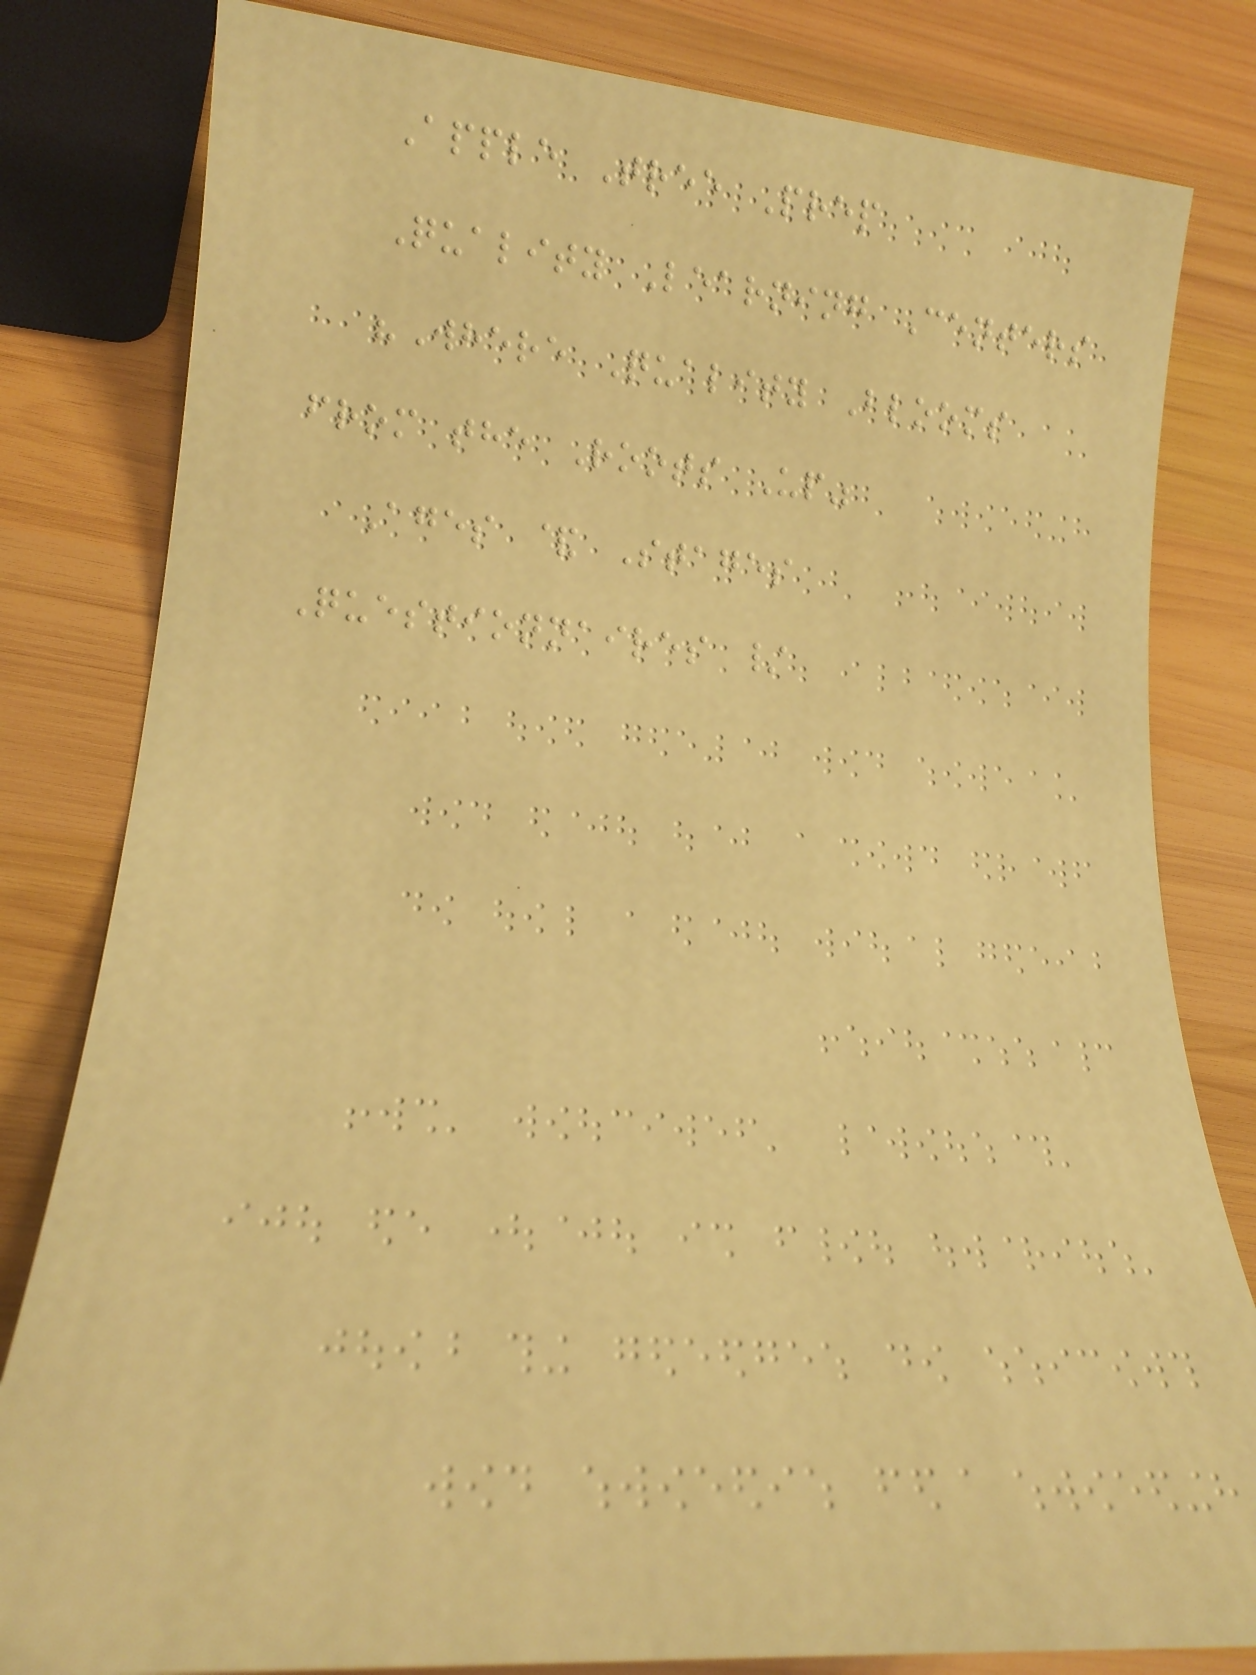Apple Tree Prep
Quality Learning Centers
"Where Quality Blooms
from the Roots Up"
Ages & Stages
Questionnaires /
